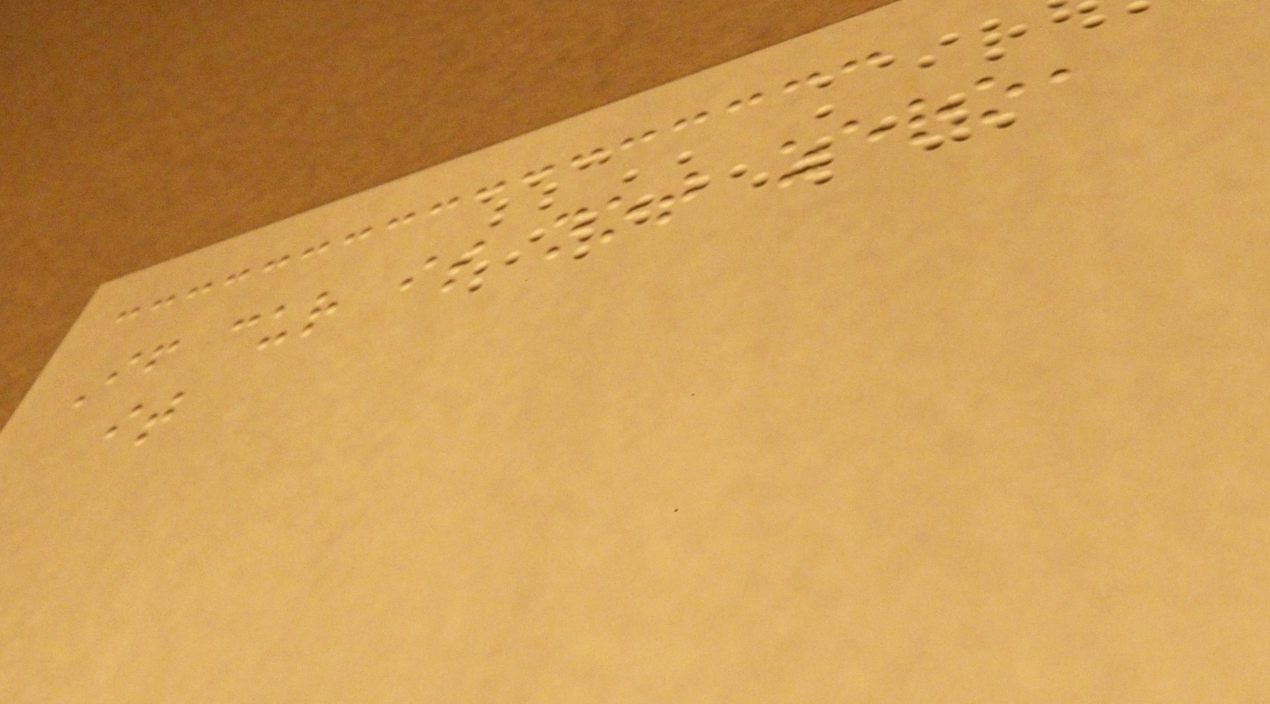If cur is not zero,
it
